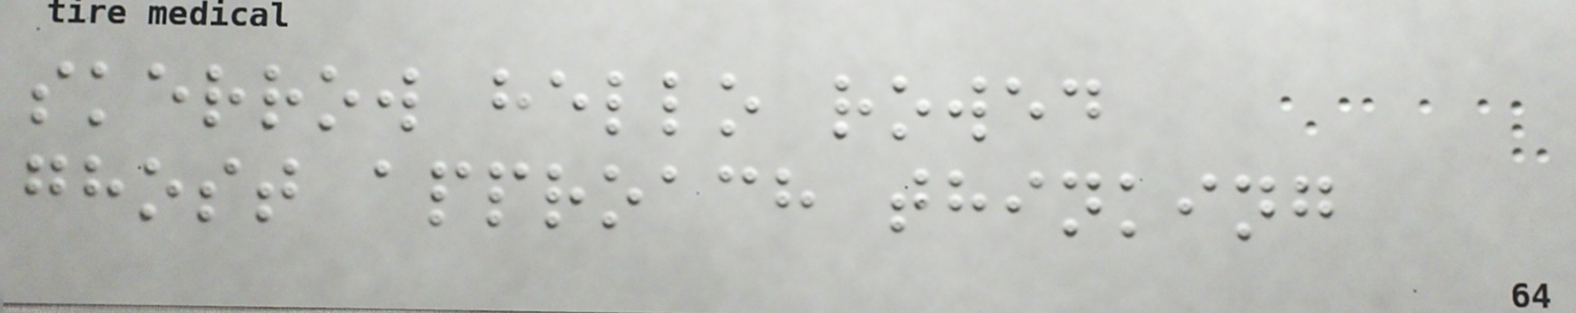skerrow hello rowed
ghost approach thinking
